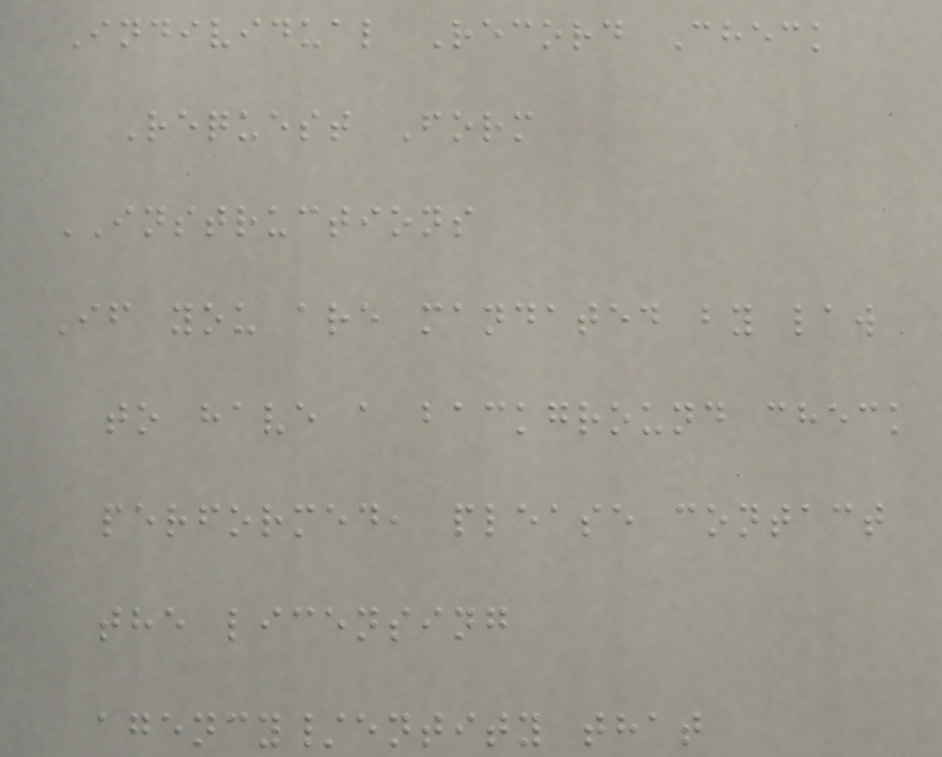Individual Record Check
Request Form
INSTRUCTIONS
If you are mandated by law
to have a background check
performed, please contact
the licensing
agency/entity that
